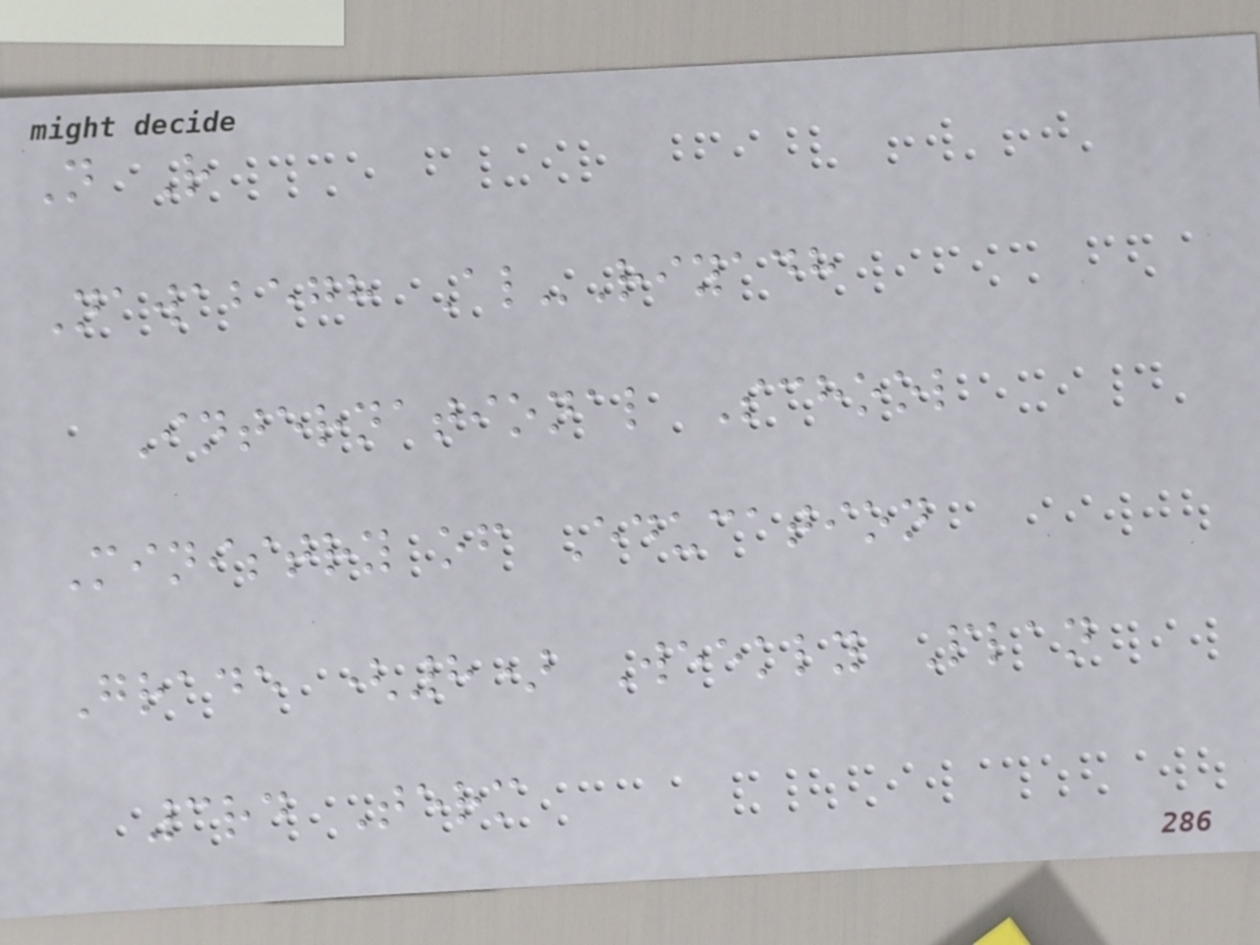N R
Nawabegh Al-Riyadh
International School
Ministry of Education
Grade (8) Weekly Plan
3rd Term
